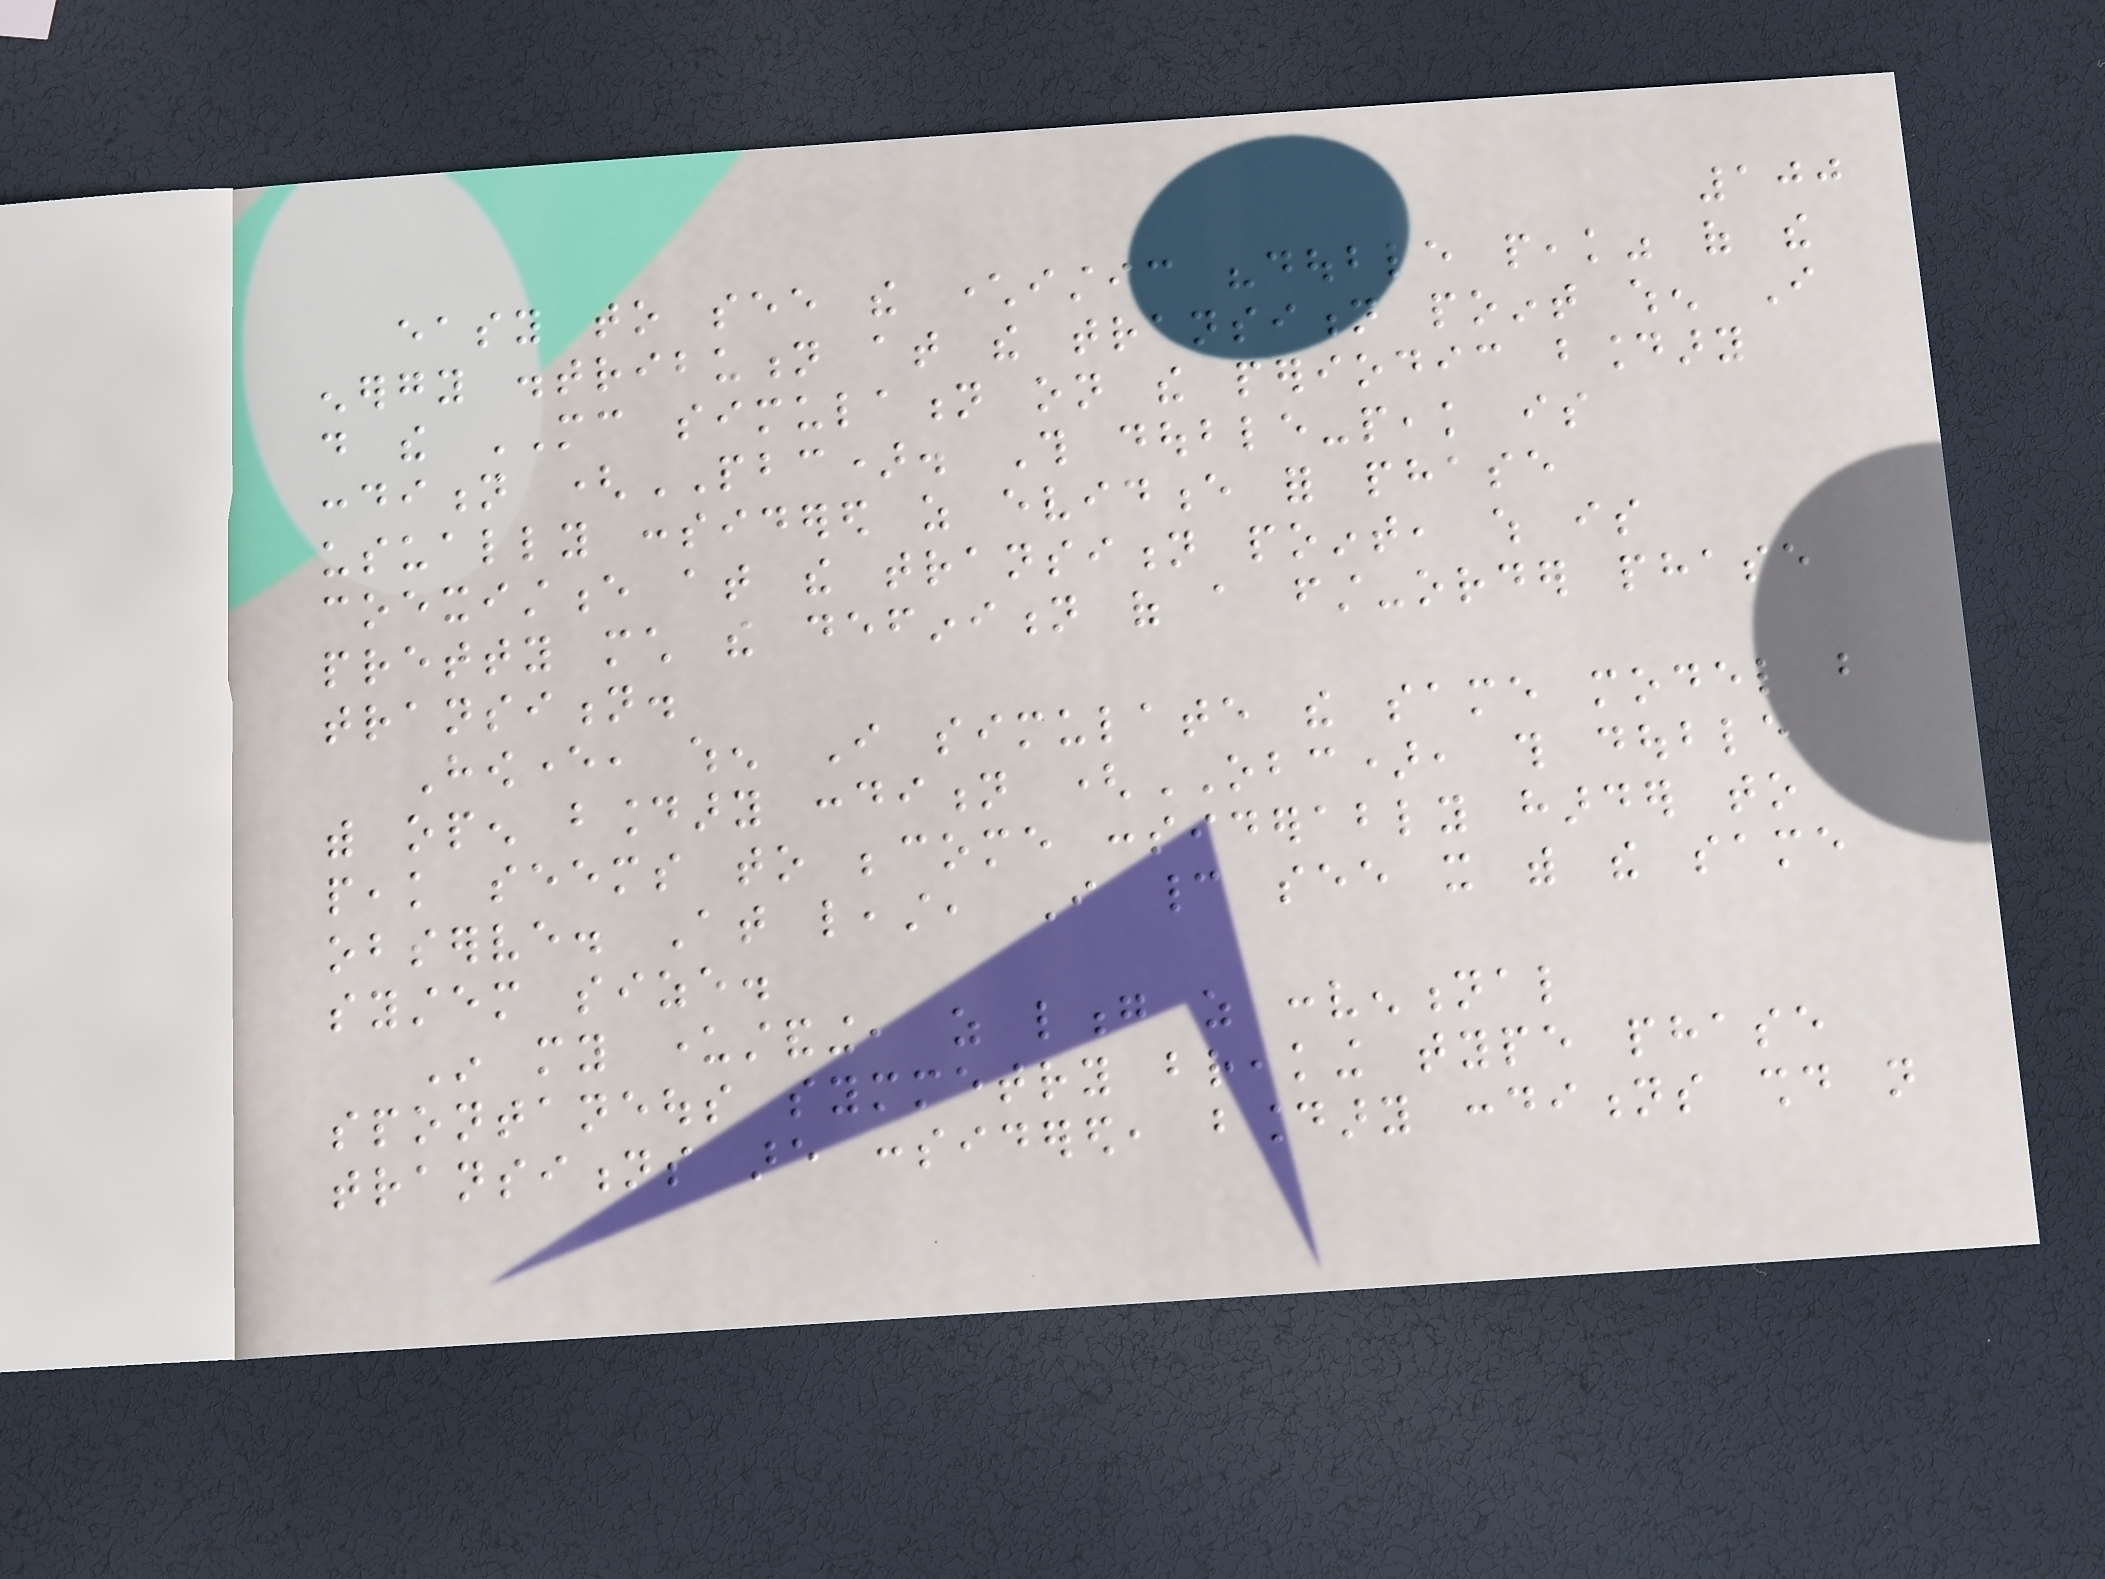100
easy to see the characteristic "double peak" of the
energy distribution at the transition point when I
do the MC simulation on the periodic boundary
condition (PBC). This double-peak is
usually considered as evidence for phase
coexistence at the transition point, which is
pretty much the definition of a first-order phase
transition.
However, when I simulate the same model but
with open boundary condition (OBC), this double
peak seems to become considerably harder to
observe. At least, I cannot see it with the same
system size.
In my understanding, as long as conventional
spontaneous symmetry breaking type phase
transitions are considered, boundary conditions should not
